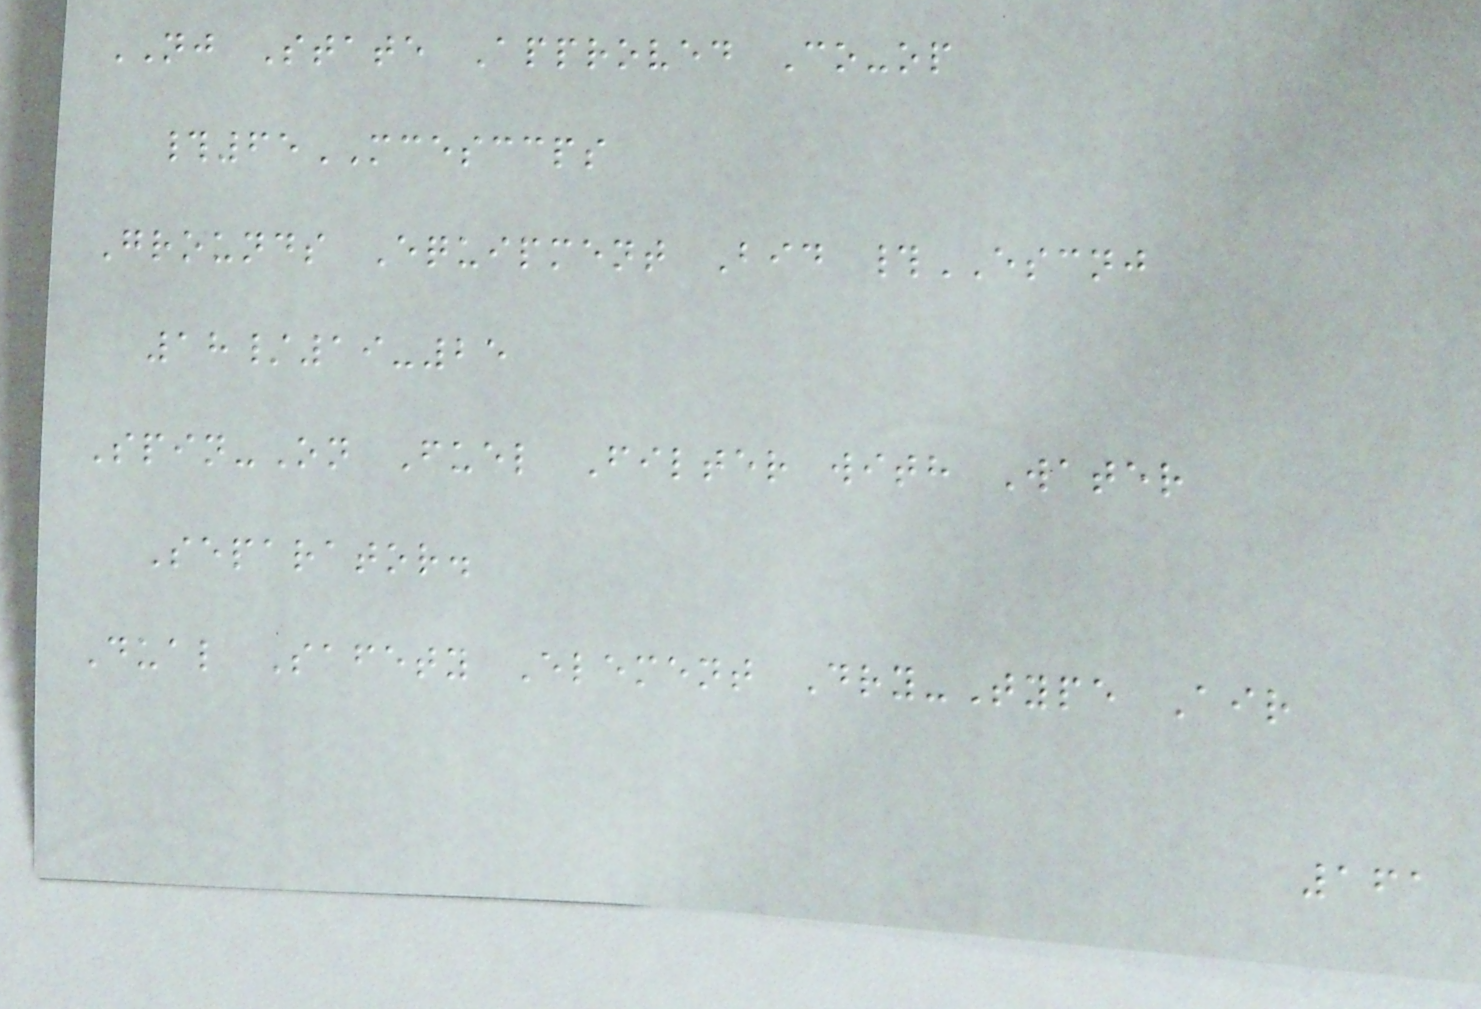NJ State Approved Co-op
#65MCESCCPS
Grounds Equipment Bid #ESCNJ
18/19-25
Spin-On Fuel Filter with Water
Separator.
Dual Safety Element Dry-Type Air
161
